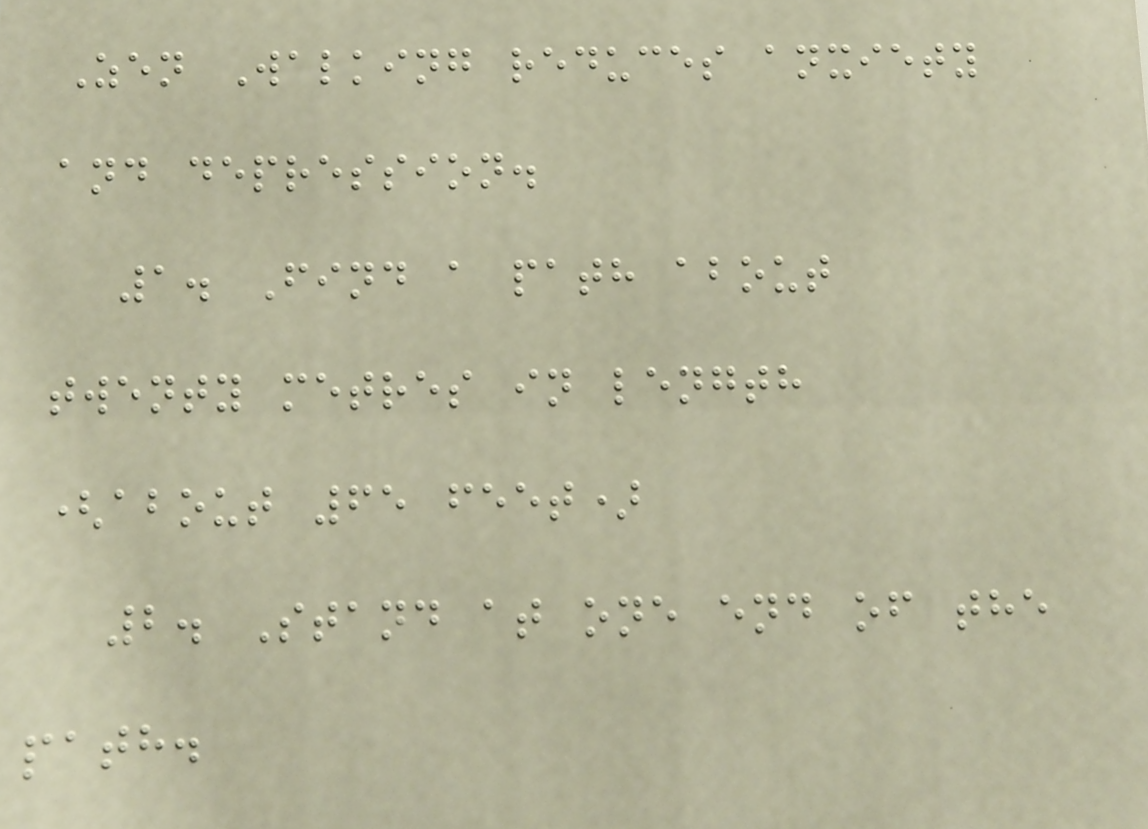Zen Walking reduces anxiety
and depression.
1. Find a path about
twenty metres in length
(about 65 feet)
2. Stand at one end of the
path.
